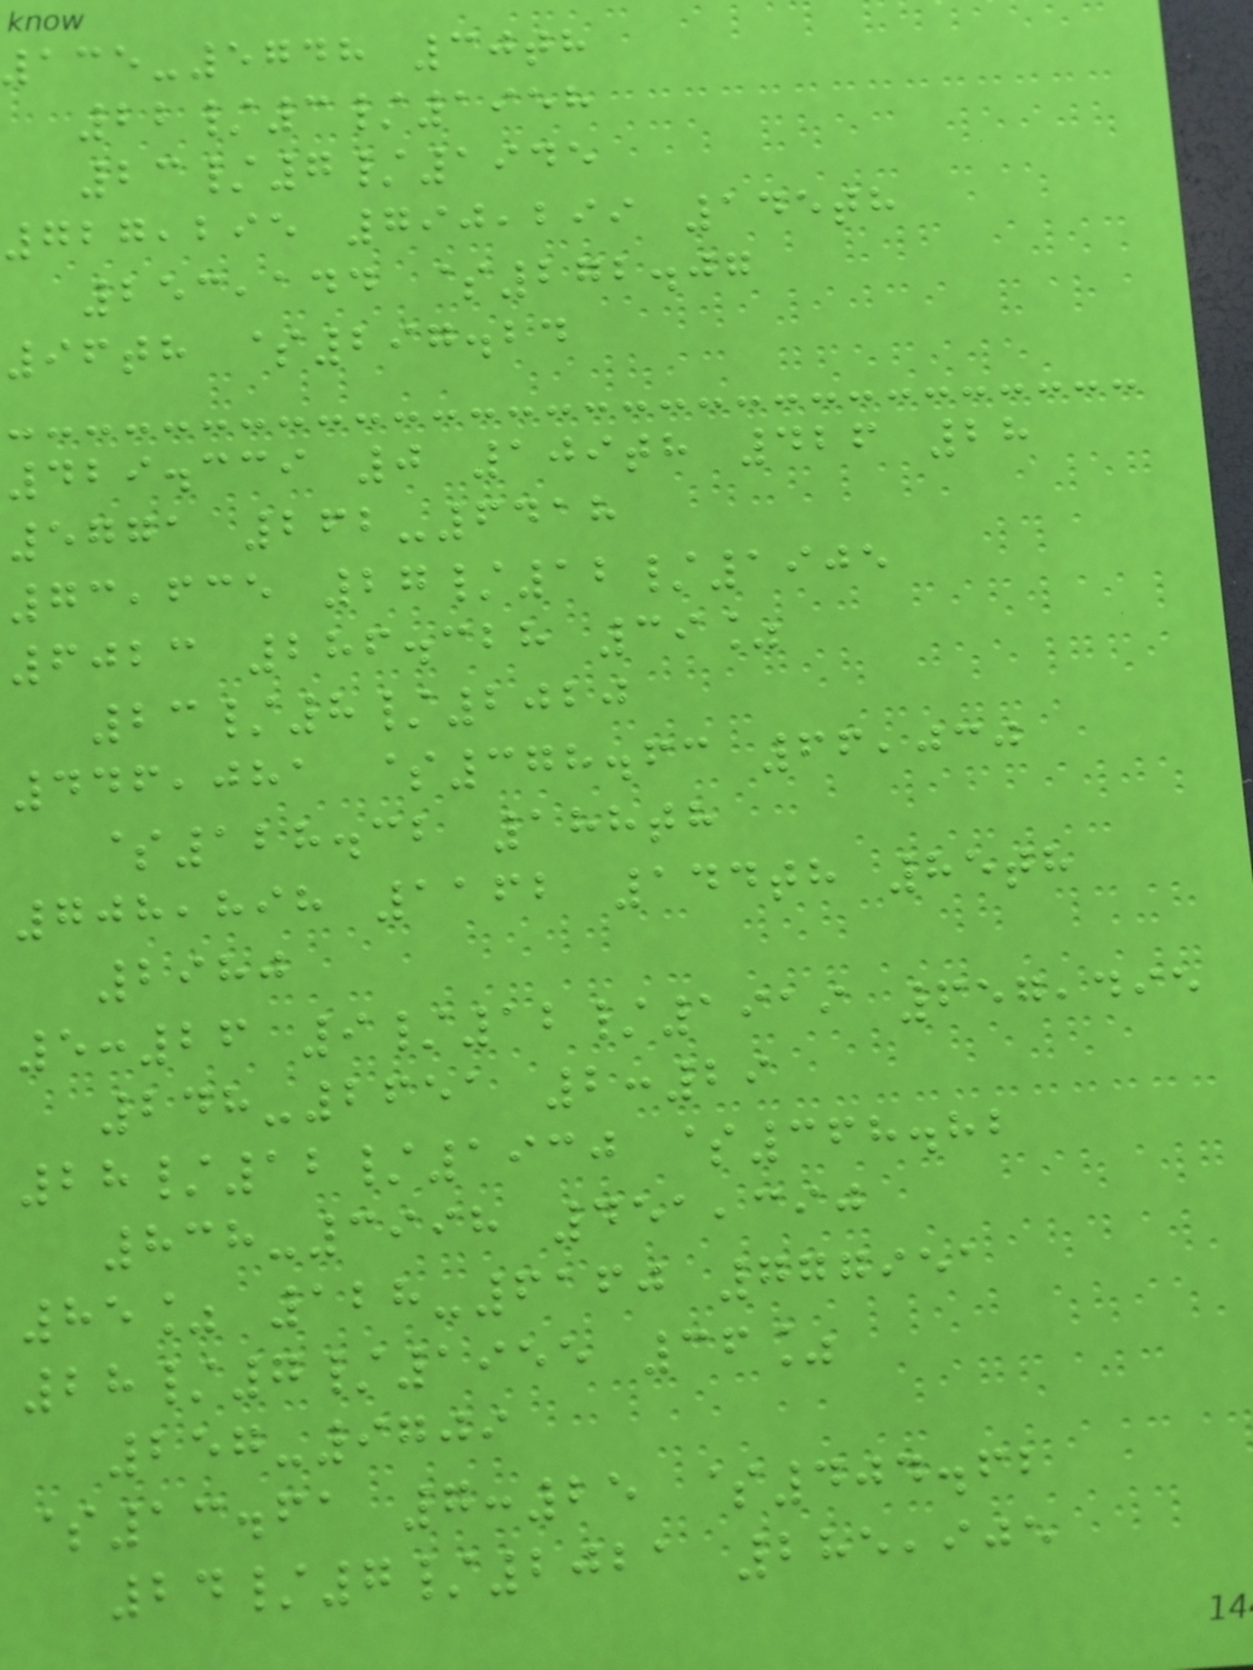135-5748 30th
22/3/1958
23/7/1945
727,295 790,299 145th
253,144 $272.07
96th $297.24
429.339 0 109th 426 28
5771 262-6418
73,635 27/12/1905
6023 286.328 39%
23/8/2020
446,081 $378.63 66,030
$128.32 188th
708,898 1162 144th 85th
2980
5:26 9/12/1919 657,495
248-2651 2:29
28/12/1930 $368.82
838-3998 451,390
85% 128-6160 777951
28/7/1955 36%
257-9709
$13.61 7:25 $404.62
24/7/2021 285,905
